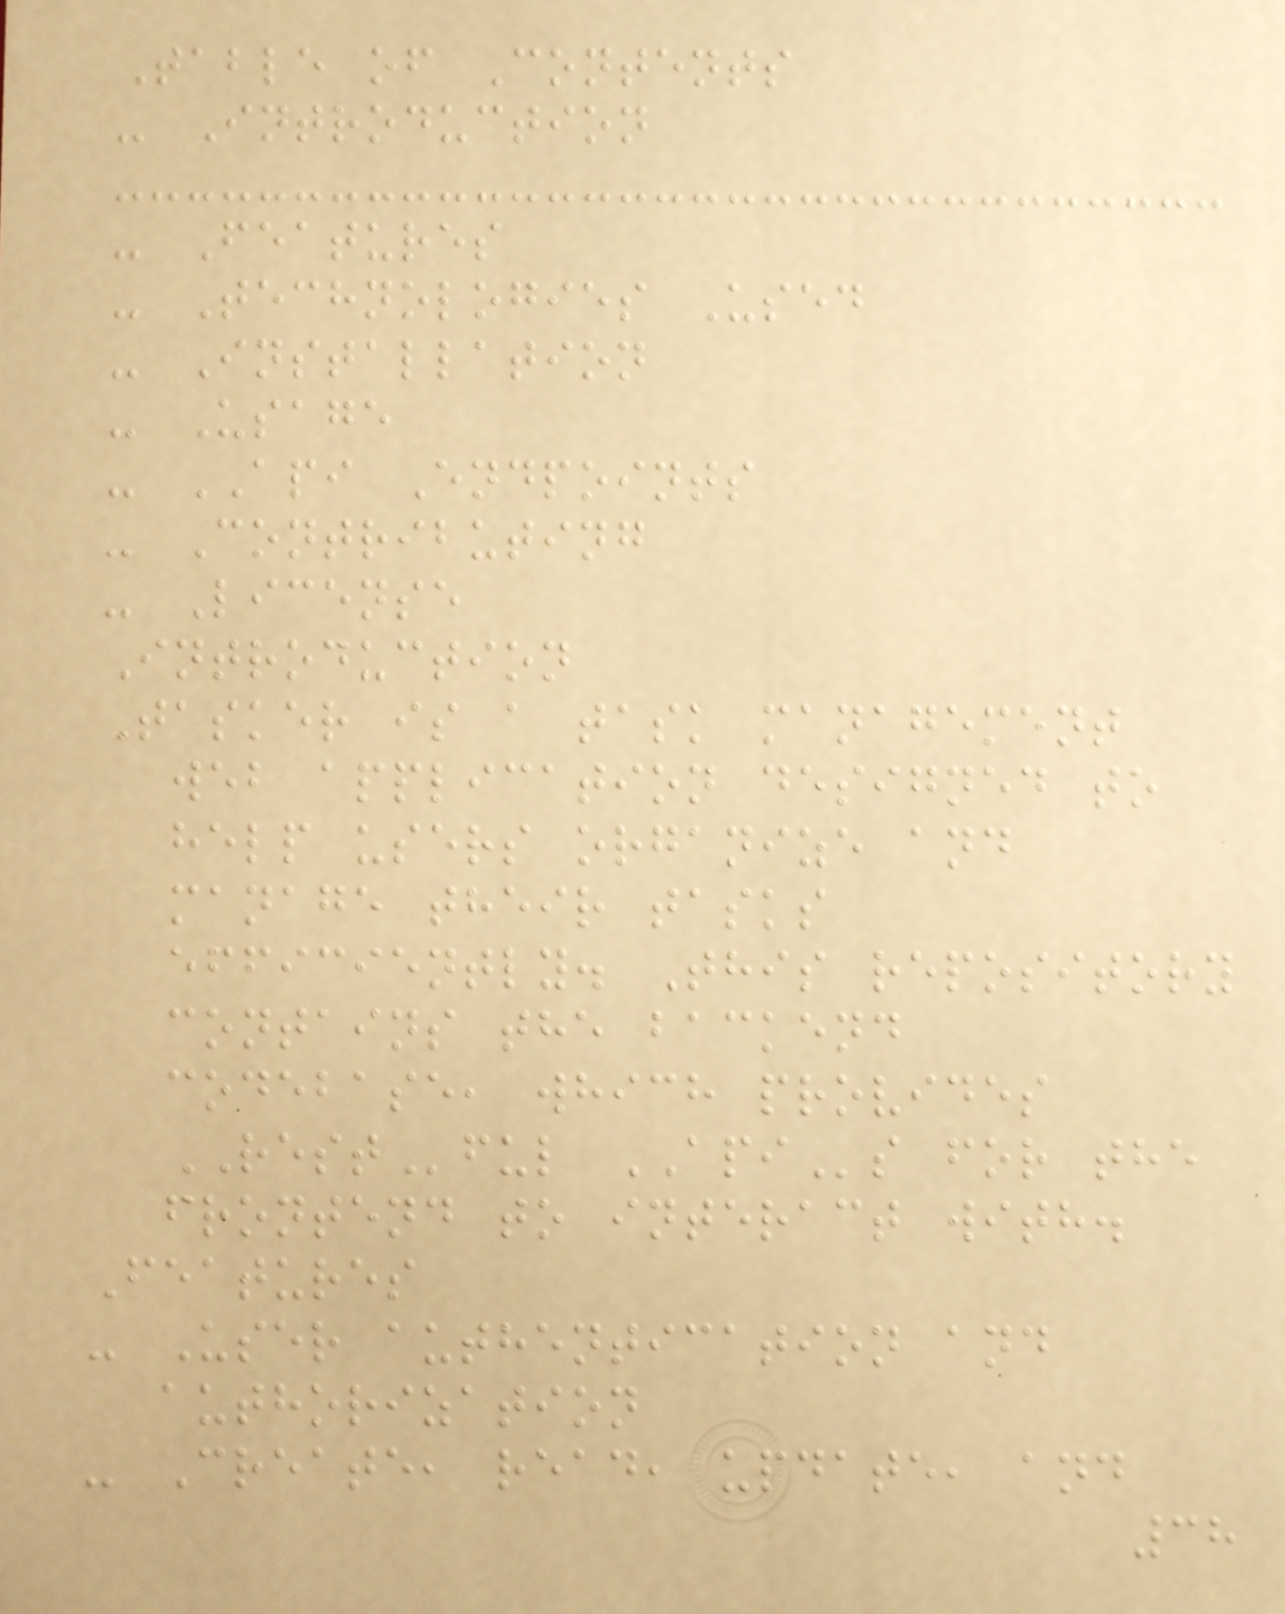Table of Contents
- Introduction
- Features
- Technologies Used
- Installation
- Usage
- API Endpoints
- Contributing
- License
Introduction
Tasker is a task management
web application designed to
help users organize and
manage their tasks
efficiently. This repository
contains the backend
codebase, which provides
RESTful APIs for the
frontend to interact with.
Features
- User authentication and
authorization
- Create, read, update, and
38
